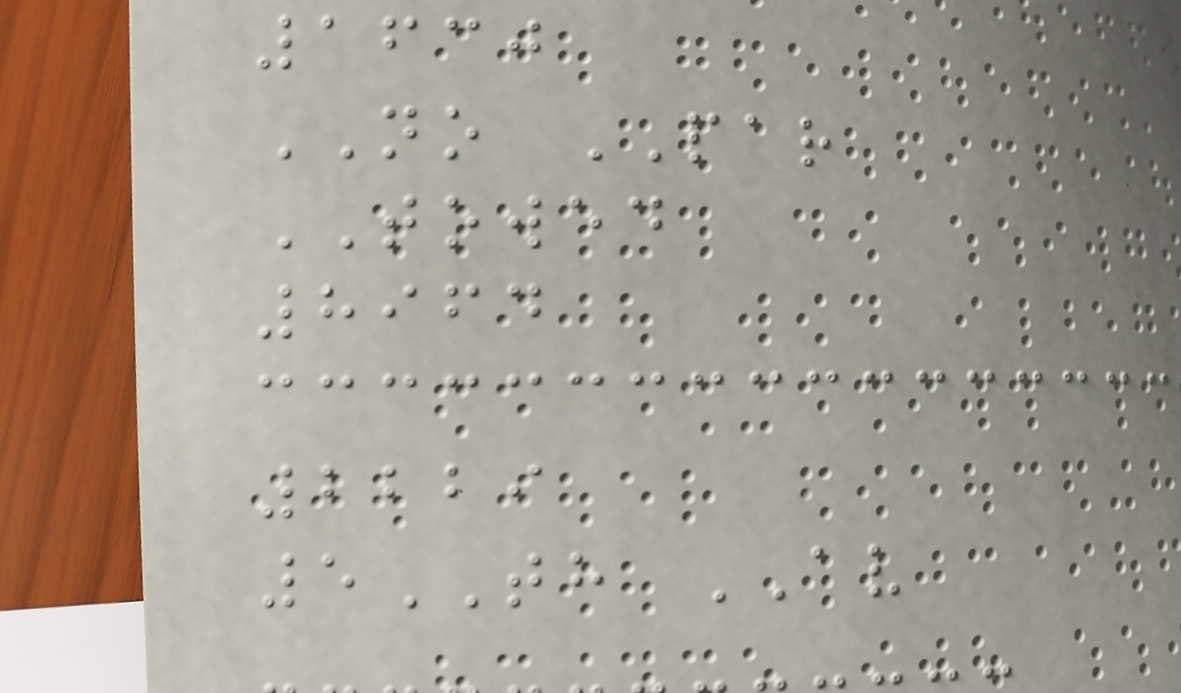1630
NO PAR
TOWED
8964
2229
5TH AV
